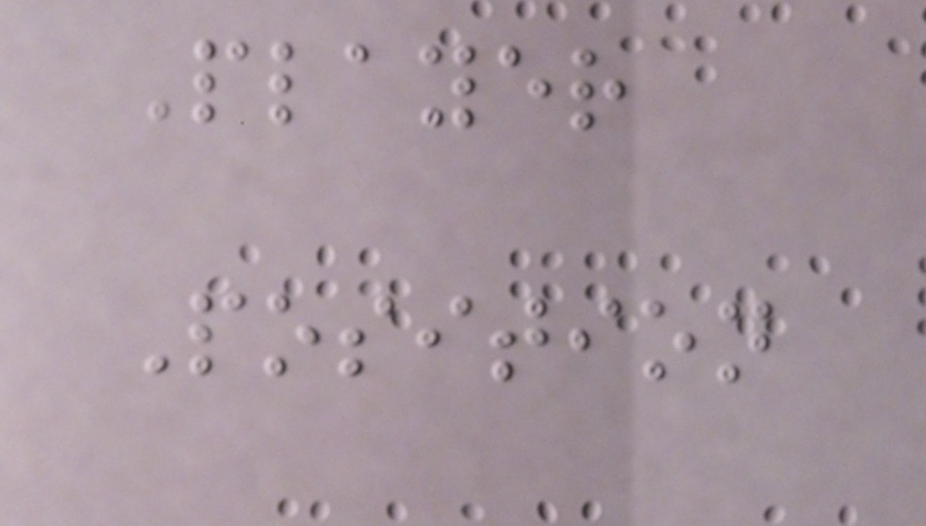Player
Position
